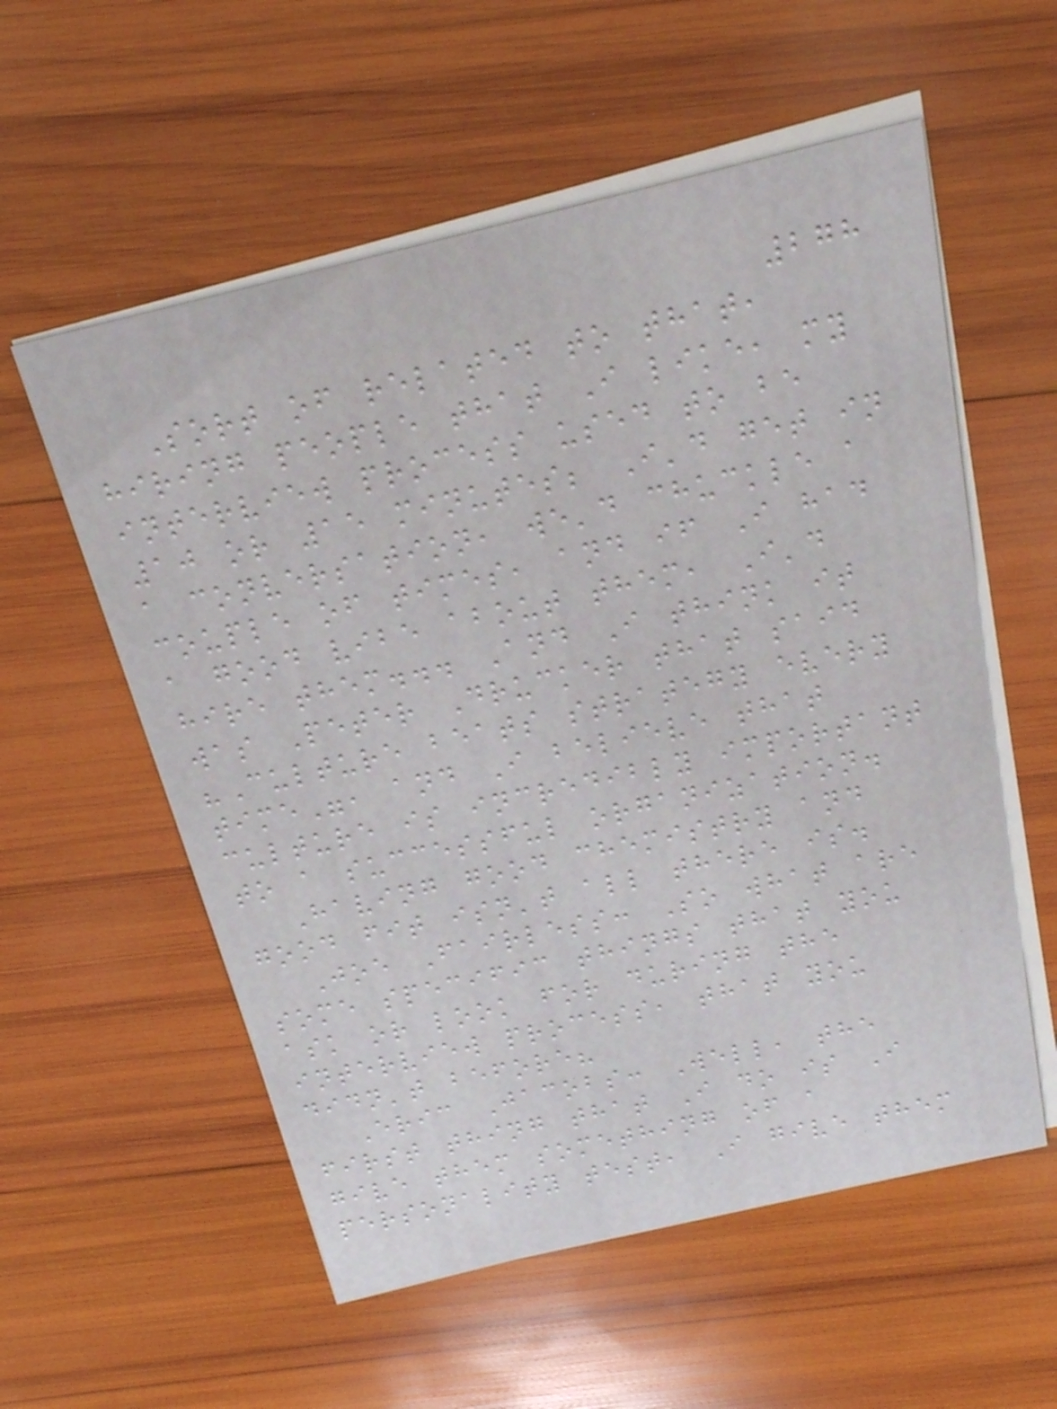278
Sort of related to that,
hiring people that I like, my
interview process used to be
10 or 15 minutes; I'd get in
a conversation, we'd chuckle a
couple of times, and if I had
a good vibe about them, I'd
hire them... And I think it
was Peter Drucker that said
"Culture beats strategy every
time", and I believe that
culture is incredibly important
to a successful organization.
Having good chemistry and
good fit isn't all there is.
Joe Fairless: So what are
some specific things that you
ask or look for during the
interview process, that you
didn't before?
Eric Jacobs: Well, the
first thing that I do is I
give them something of a
personality test, I give them
